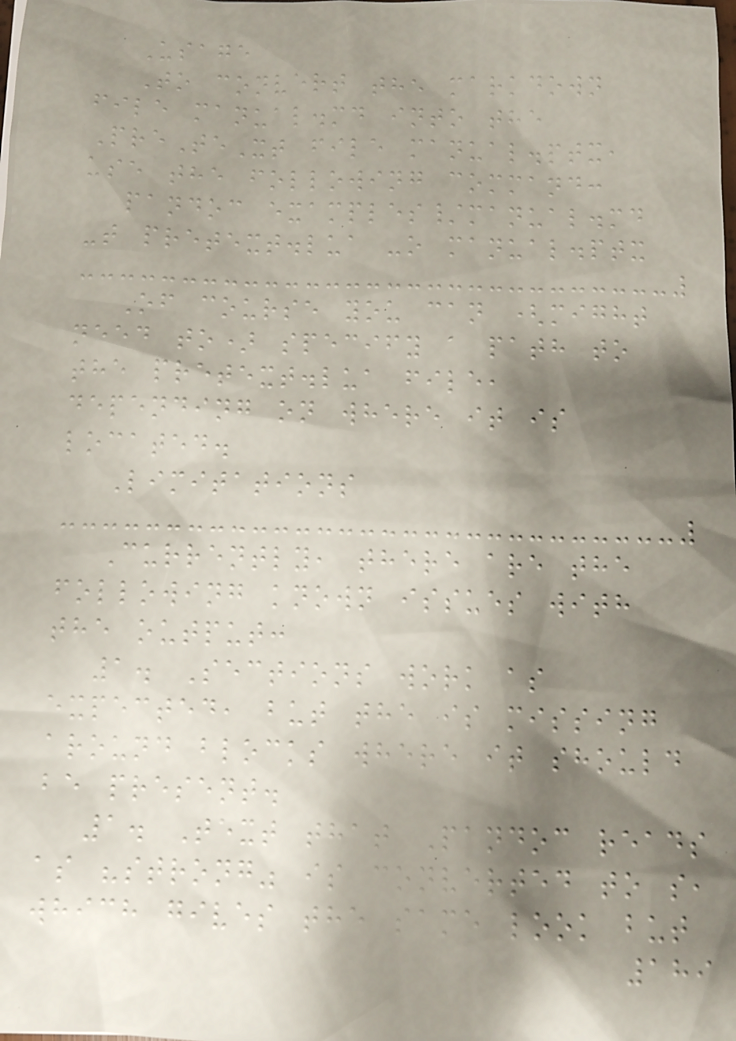Usage
To convert the markdown
file manual.md into the
PreTeXt file manual.ptx,
use the following command:
pandoc examples/manual.md
-t pretext.lua -o manual.ptx
Of course you can (might
need to) specify a path to
the pretext.lua file,
depending on where it is
located.
Limitations
Currently, there are the
following known issues with
the output:
1. Sections work as
expected, but the is missing
around blocks where it should
be present.
1. Text that Pandoc reads
as "strong" is converted to s,
which gives the same look but
189
